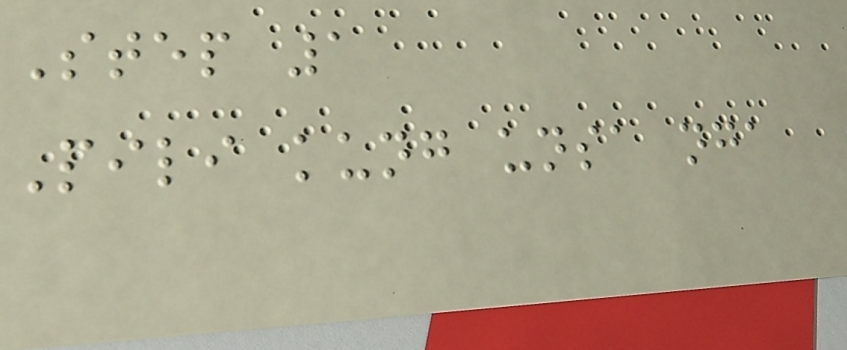Step 1
Pili kung unsa nga
